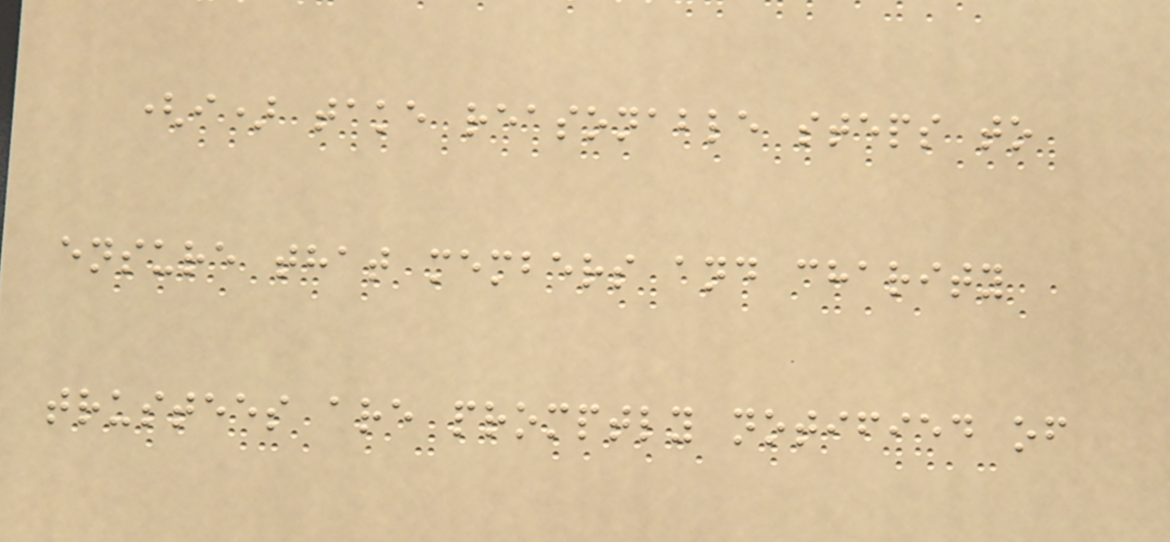(i) take reasonable steps to
ensure that members and charity
trustees are promptly notified of
